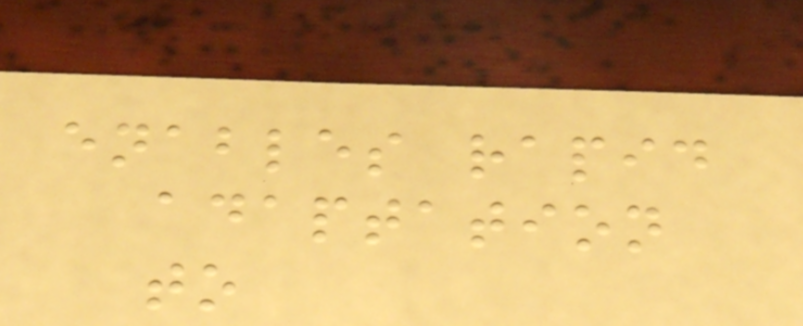enables rapid
adaptation
to
